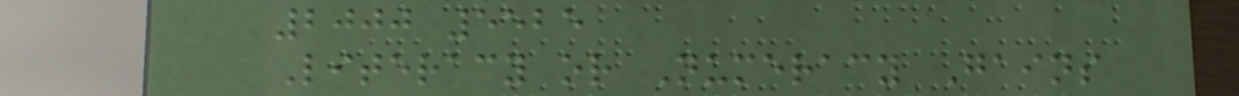2000 5525
Literacy or Numeracy Gains
